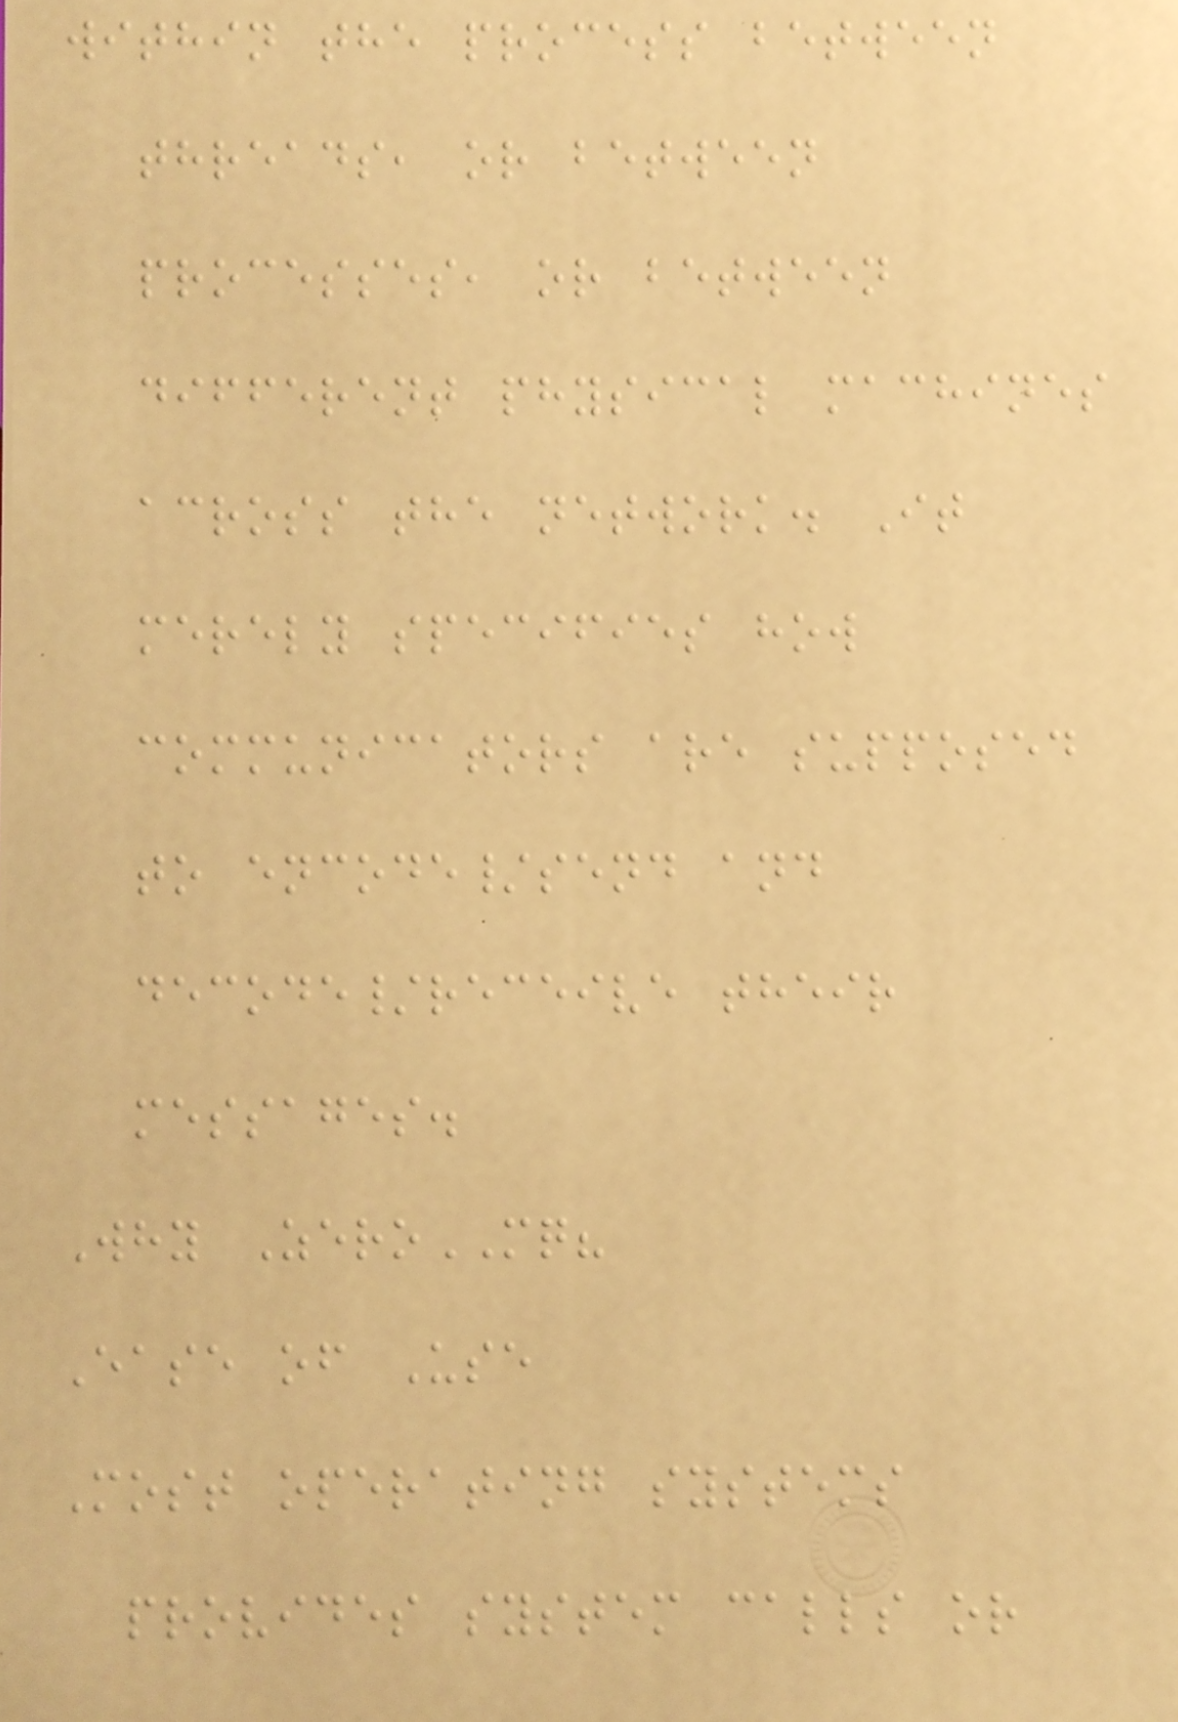within the process between
threads, or between
processes, or between
different physical machines
across the network. It
merely specifies how
communicators are supposed
to encode/send and
decode/receive their
messages.
Why ZeroMQ?
Ease of Use
Most operating systems
provides system calls or
